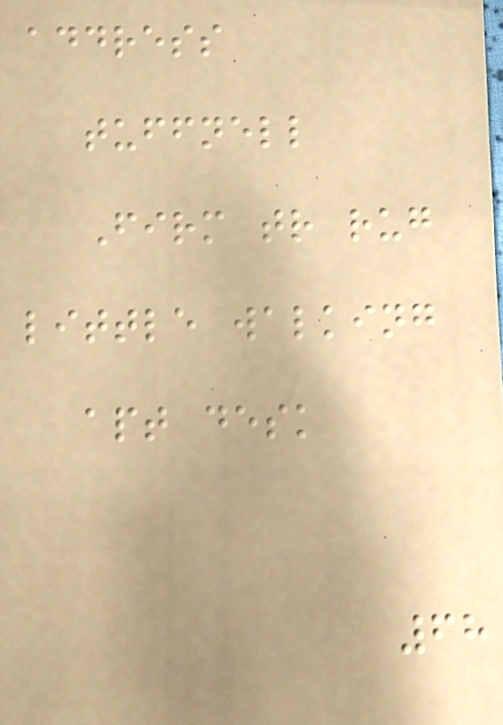address
tuffnell
Firm tr rug
little walking
apt desk
68
